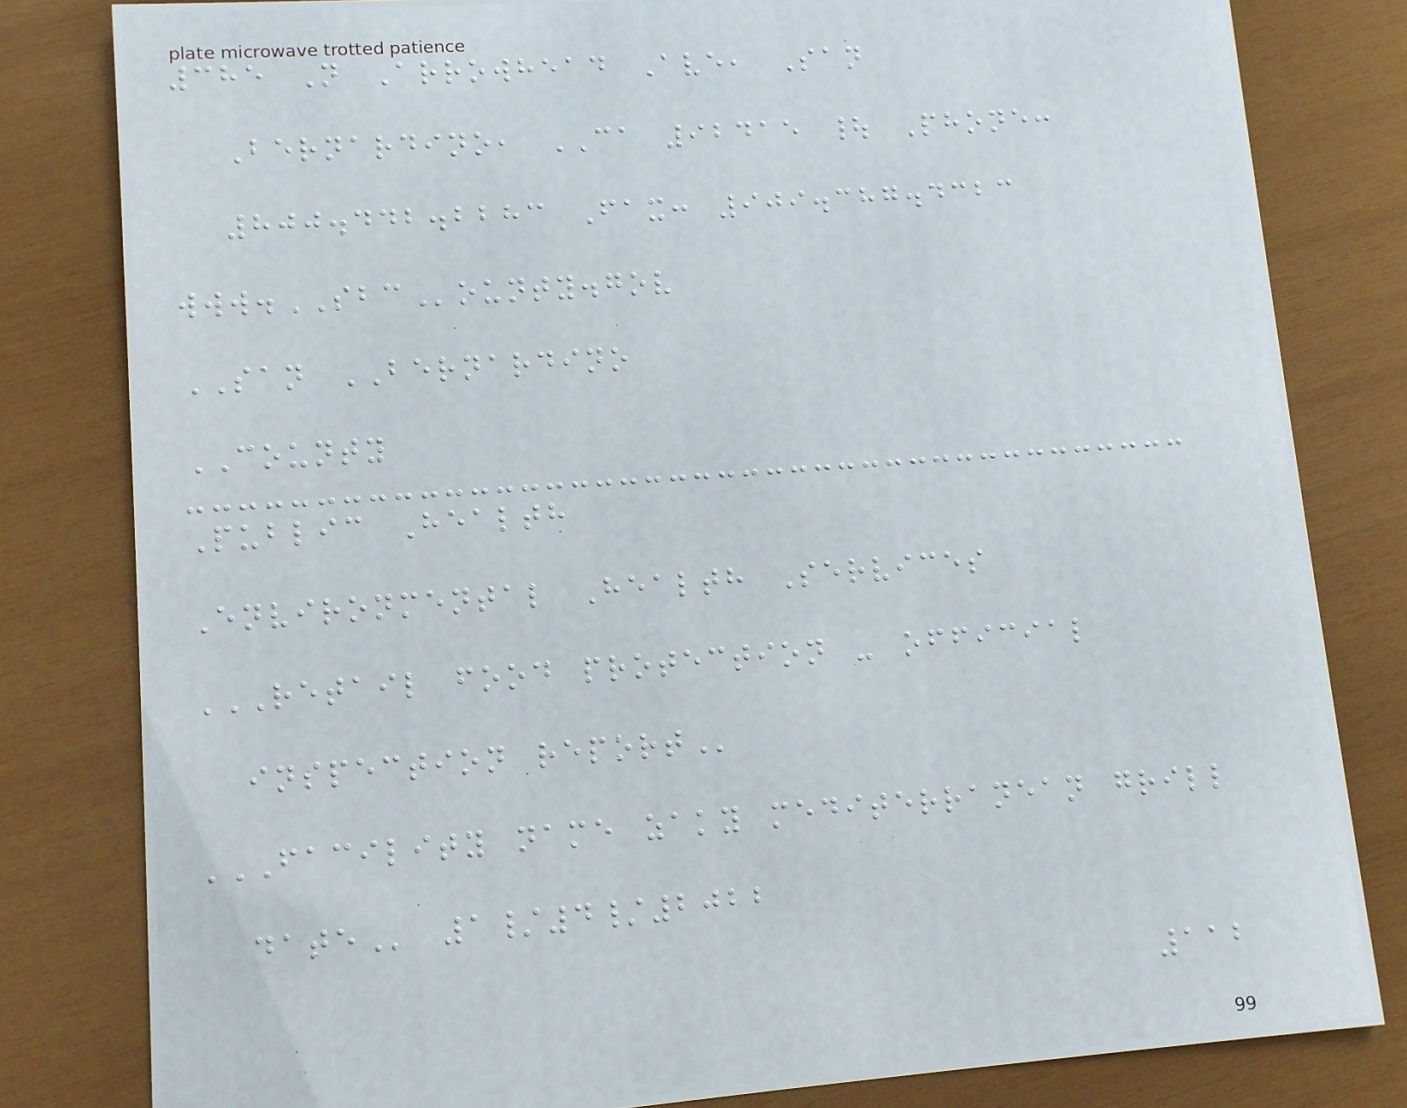385 N Arrowhead Ave, San
Bernardino, CA 92415 | Phone:
800.442.2283 Fax: 909.387.4323
www.SBCounty.gov
SAN BERNARDINO
COUNTY
Public Health
Environmental Health Services
RETAIL FOOD PROTECTION - OFFICIAL
INSPECTION REPORT
FACILITY NAME ZAKY MEDITERRANEAN GRILL
DATE 1/4/2022
112
